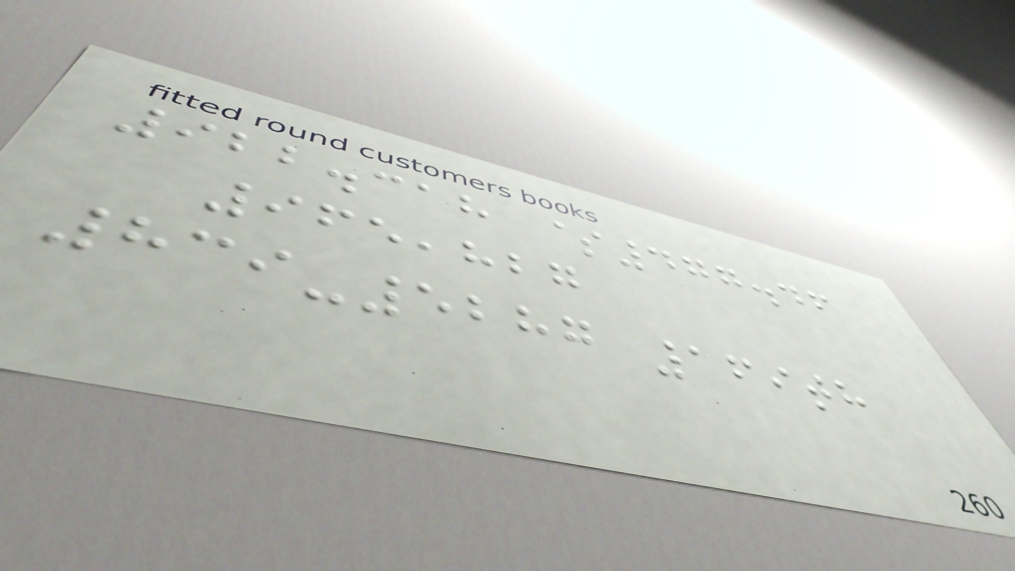922.318 $477.46
965,827
839-5287 169th
